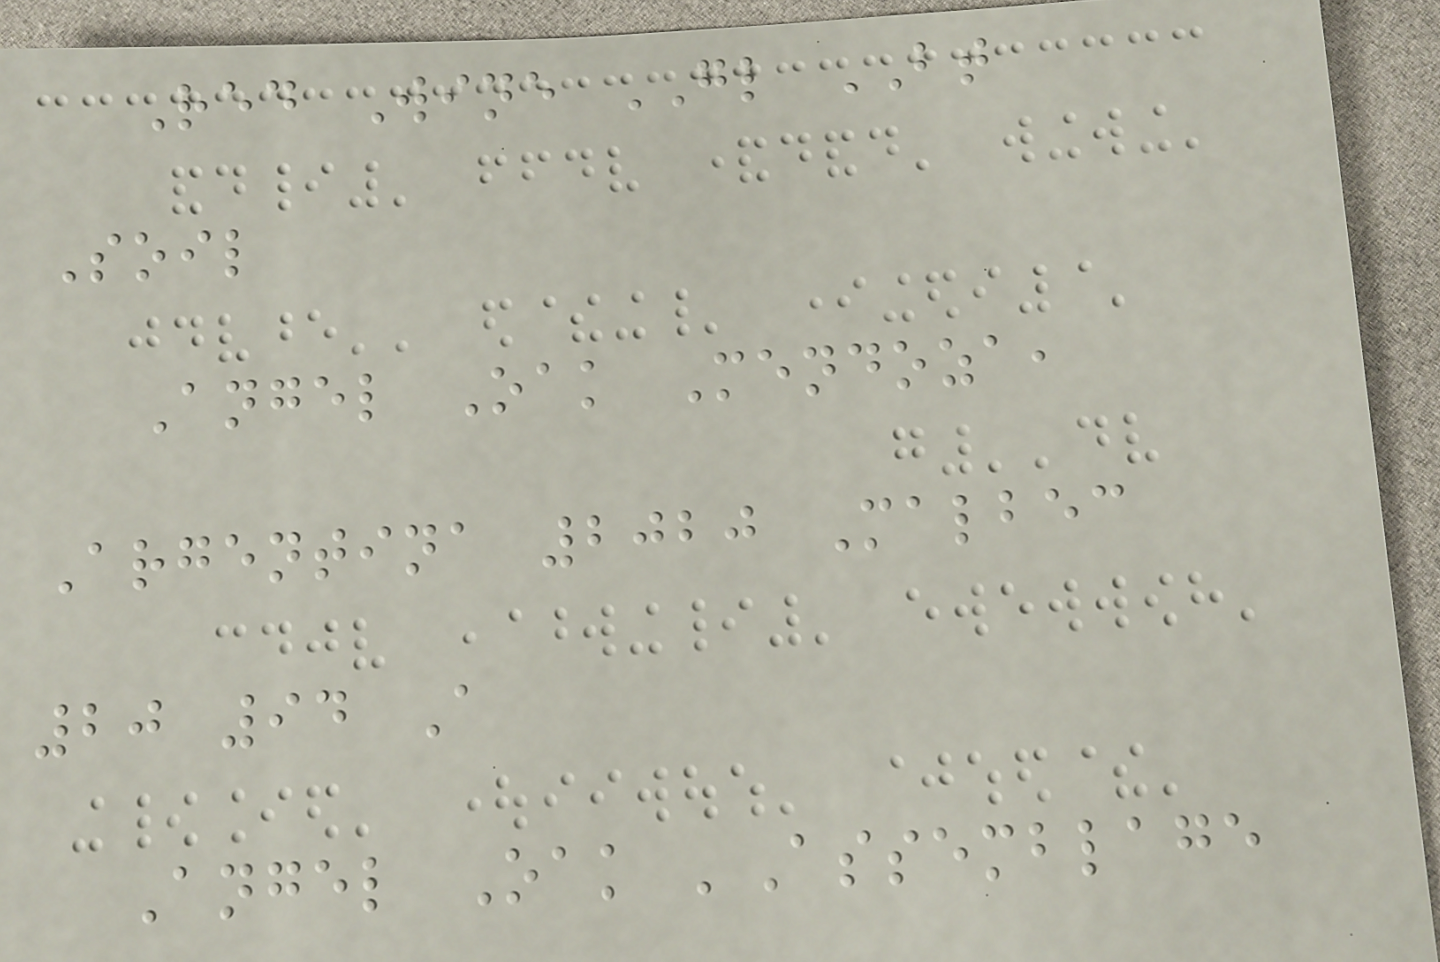Red Wine GL BT
Soil
Angel Oak Mendoza,
Argentina 2020 Malbec
20 94 A
Angel Oak 'Assemblage
